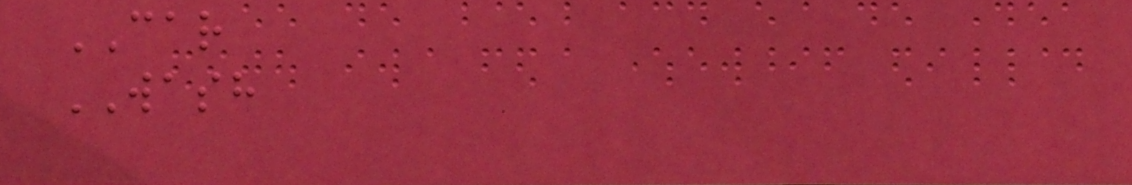CAR
WASH
